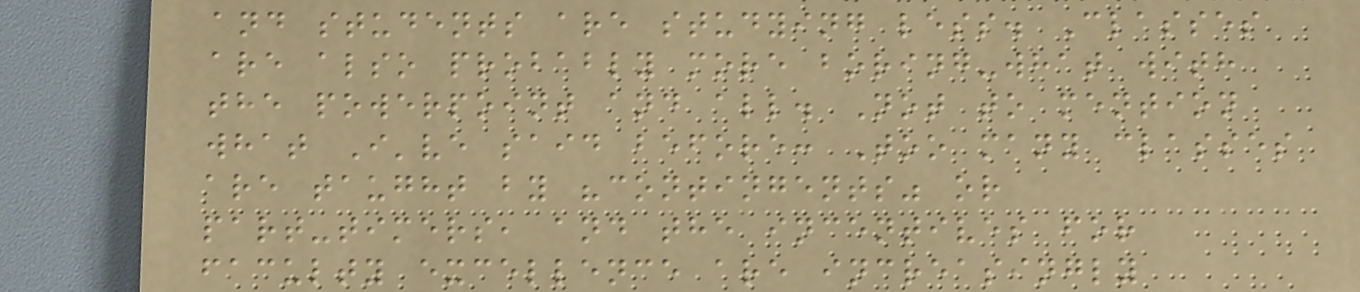and students are studying less. Classes
are also probably more boring-what with
the powerpoint and all. Not to mention
what I've said before: Too many classes
are taught by "contingents" or
part-timers, and the incentives for
faculty excellence are increasingly
